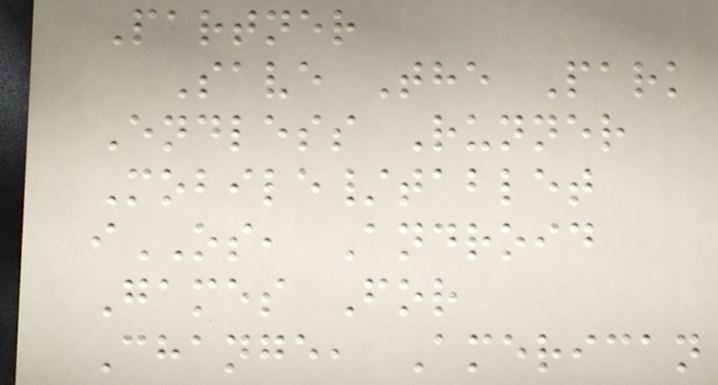Partner
Save The Park
Endless Runner
Mobile/tablet
iOS, Android
Games For
Change, American
